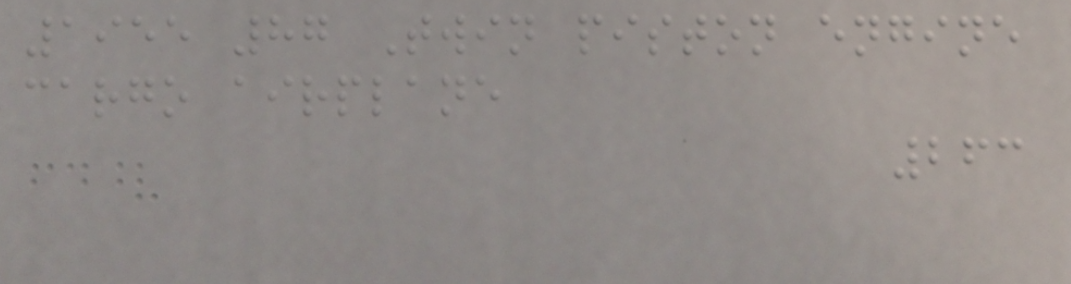1955 87 Twin piston engine
cargo airplane
263
